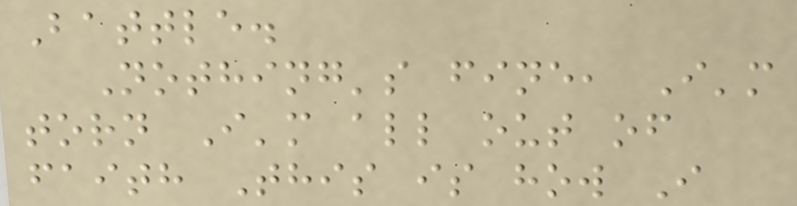Battle.
Nothing's fine, I'm
torn I'm all out of
faith This is how I
